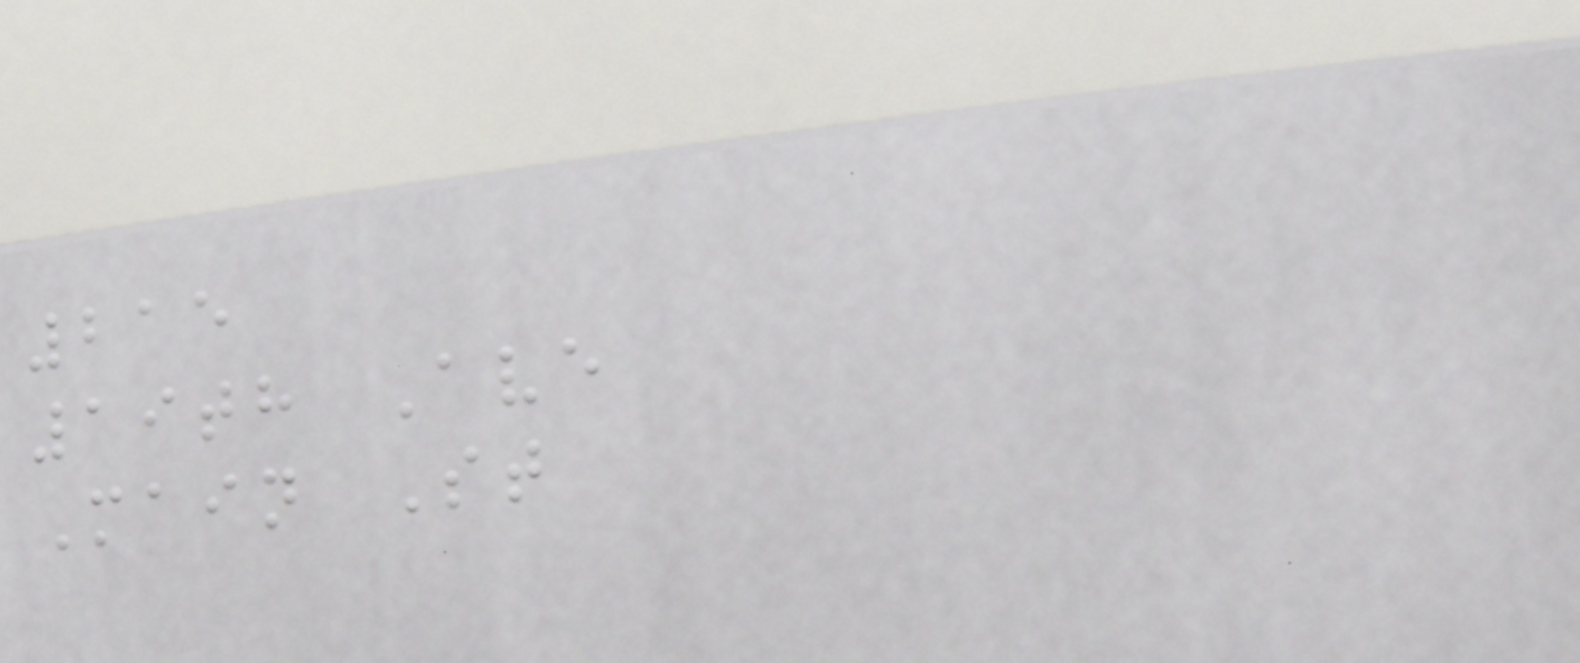215
19th Ave
Main St
